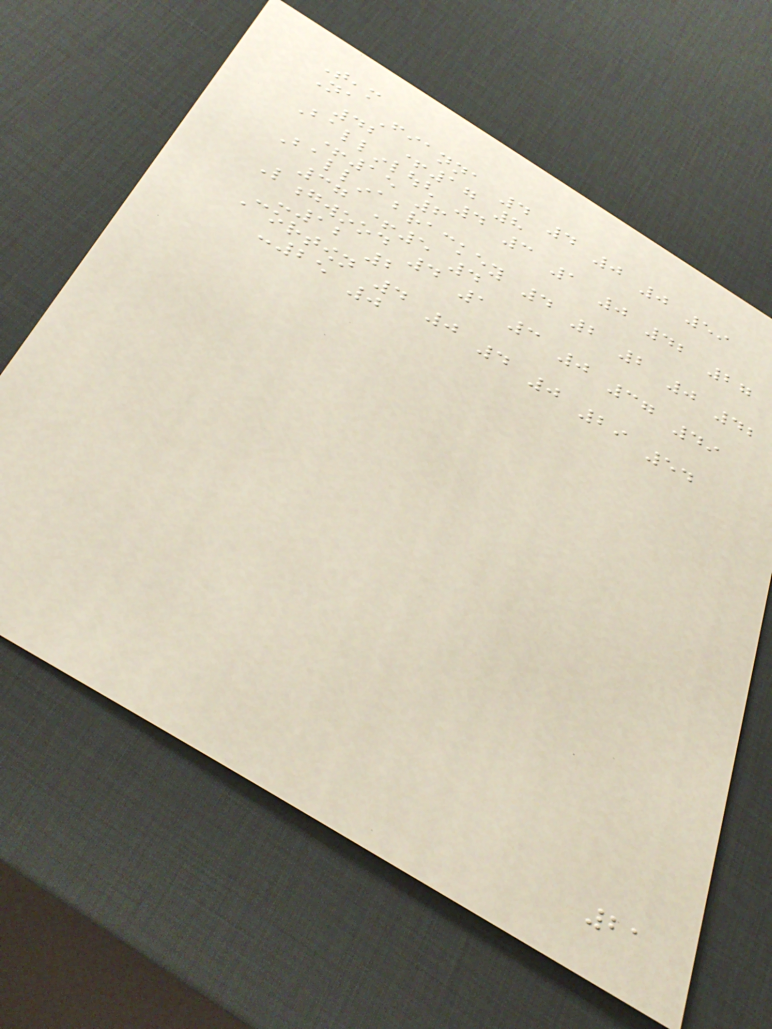Team
Na Fianna 4 4 0 0 59
42 +17 8
Ballinlough 4 3 1 0 42 27
+15 6
Ballinabrackey 4 2 2 0 42
37 +5 4
Longwood 4 1 3 0 37 49
-12 2
Cortown 4 0 4 0 29 54
-25 0
21
